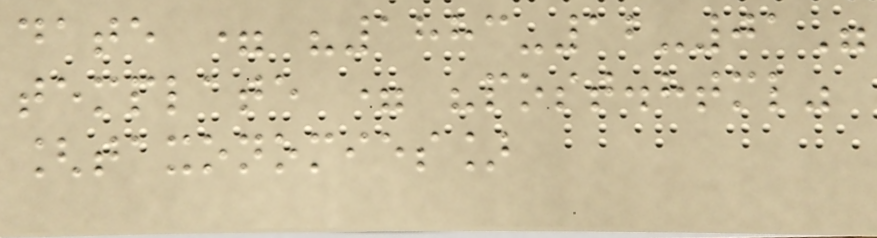date = "1883-12-01"
template = "post.html"
[taxonomies]
